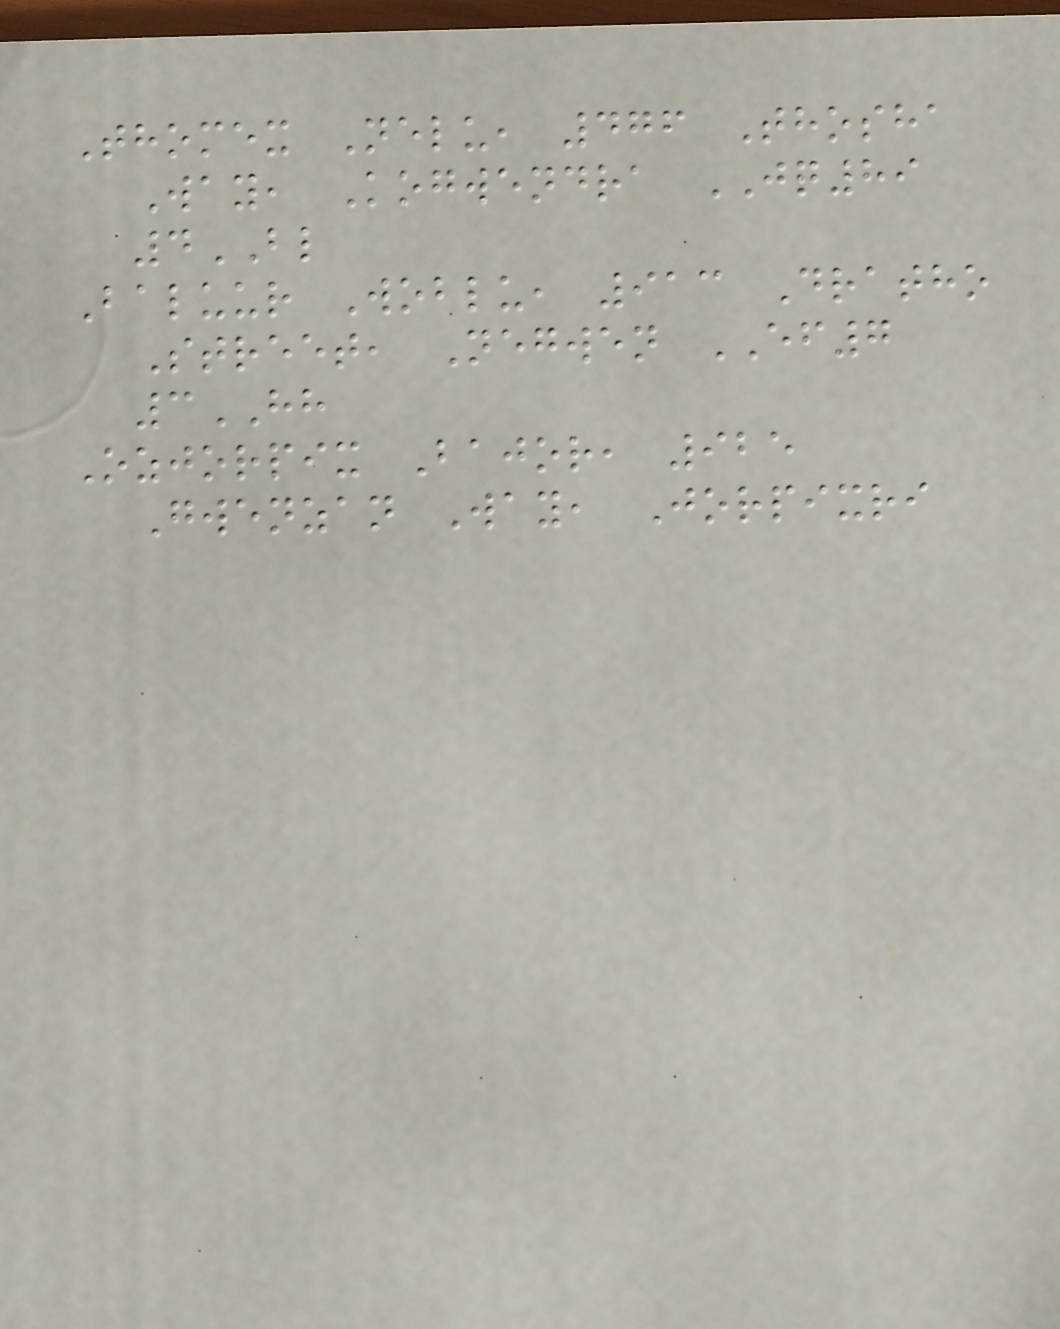Thomex Nelu, 476 Thosha
Way, Kogwendra JQ89
4BL
Baluur Woblu, 913 Dratho
Street, Negwen EF7
3HH
Ozjorpix Bajor, 925
Gwenzan Way, Jorpixri
